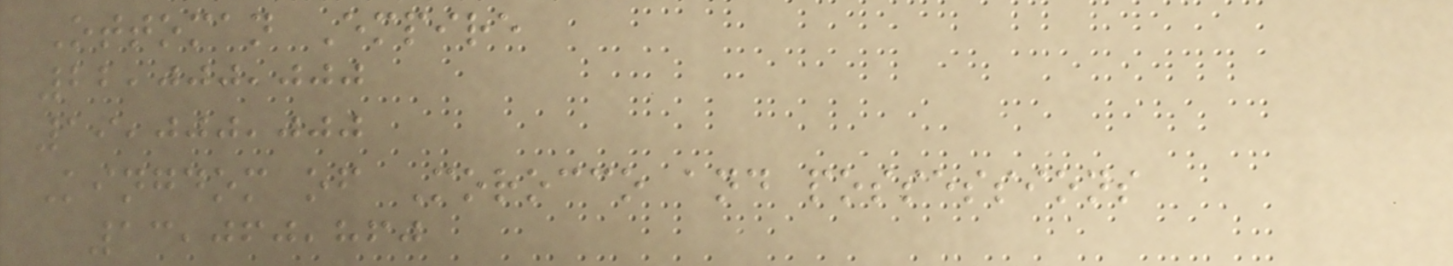Ottoman Empire
22,000,000
19,000,000
Kingdom of Morocco and possessions
13,060,860
